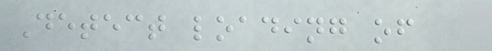Detect loading of
